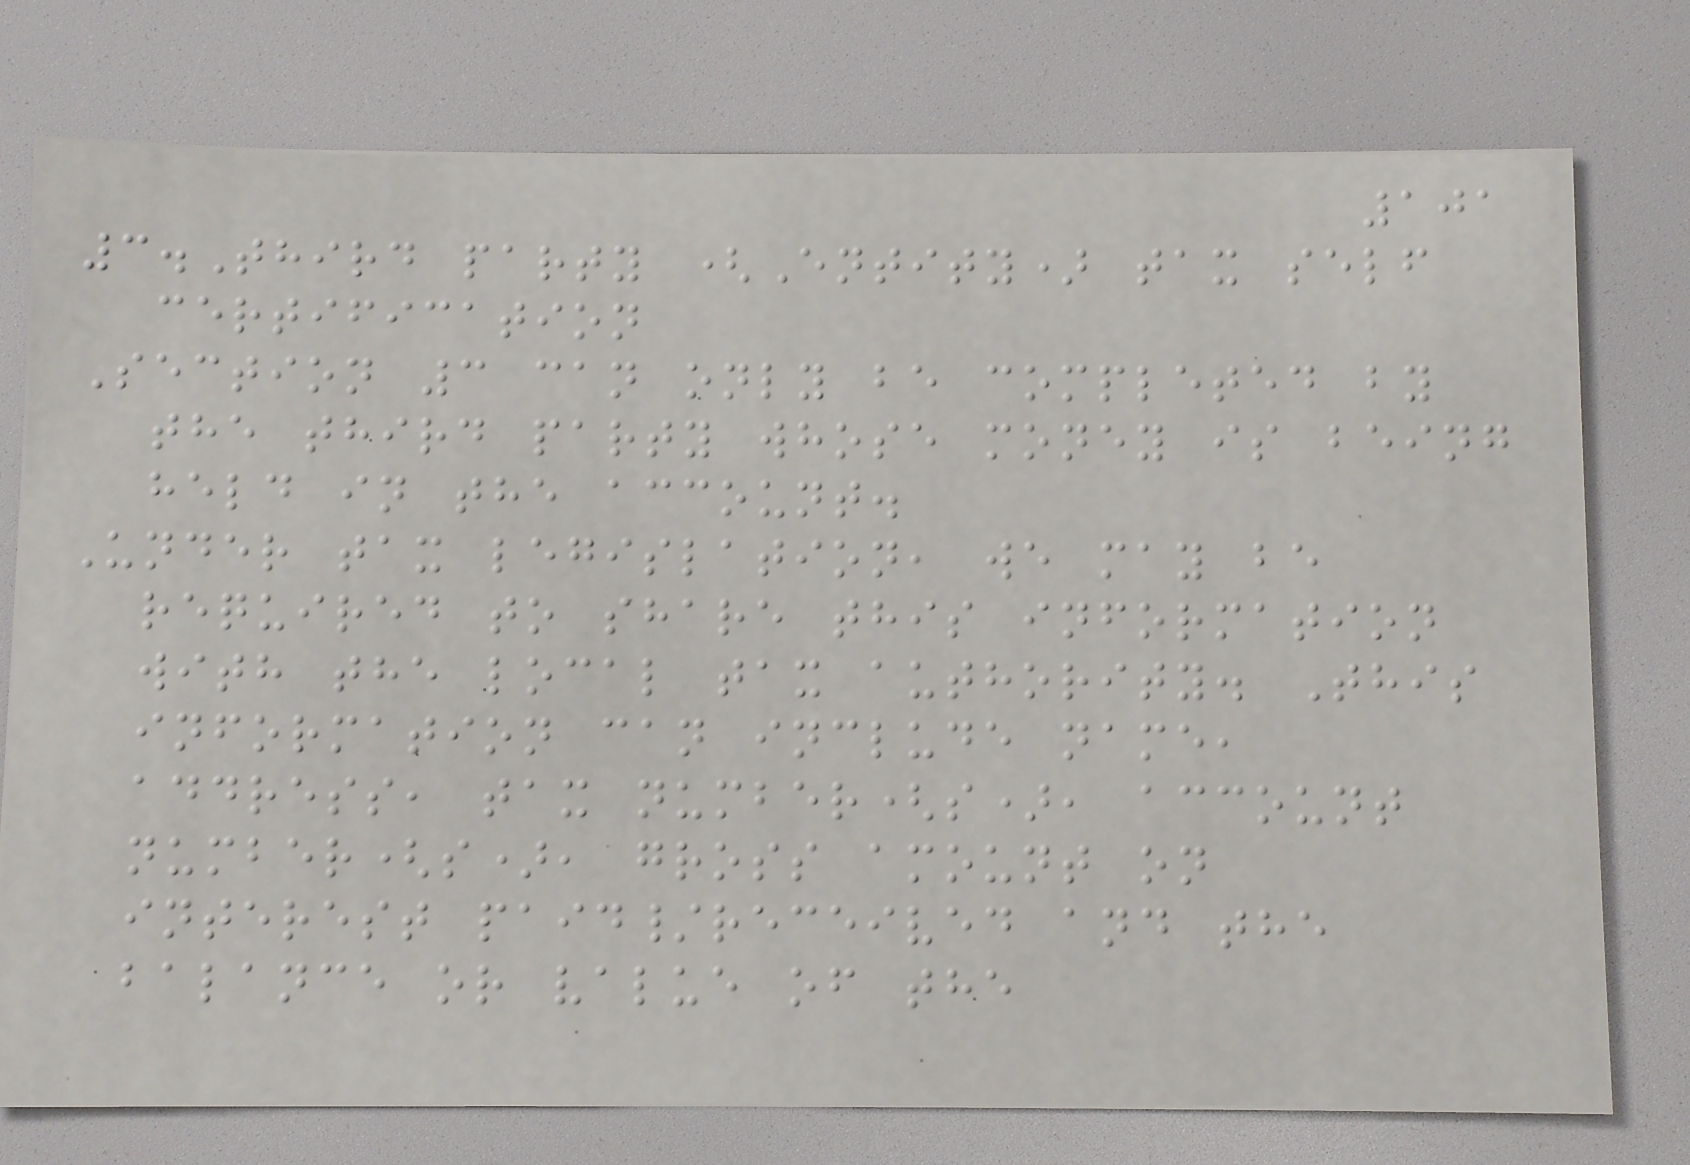101
3.Third party (Entity) tax self
certification
Section 3 can only be completed by
the third party whose money is being
held in the account.
Under tax legislation, we may be
required to share this information
with the local tax authority. This
information can include name,
address, tax number(s), account
number(s), gross amount on
interest paid/received and the
balance or value of the
